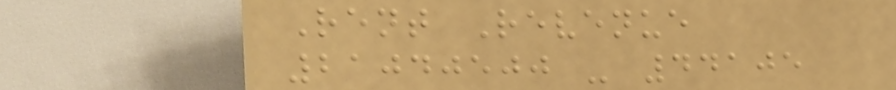Rent Revenue
21040500 - 44105
